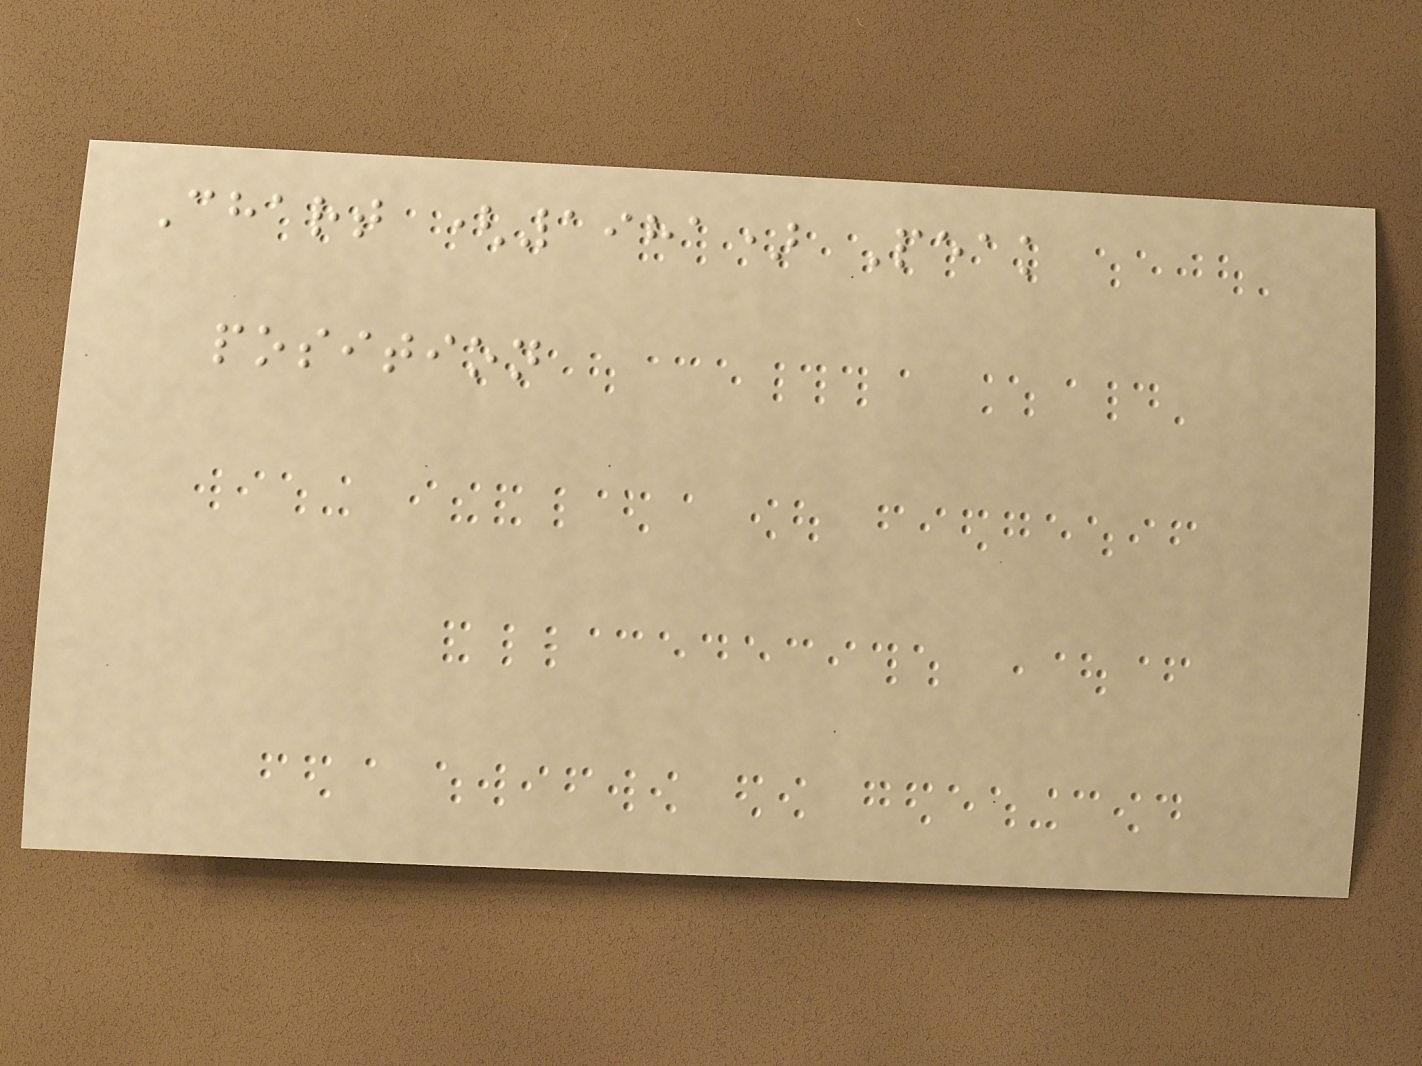Chart (1981) Peak
position
